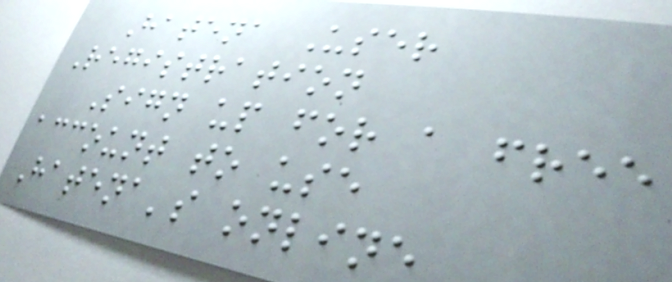Hatena User
Registration
Sign up for a free
account to use
Hatena's online
